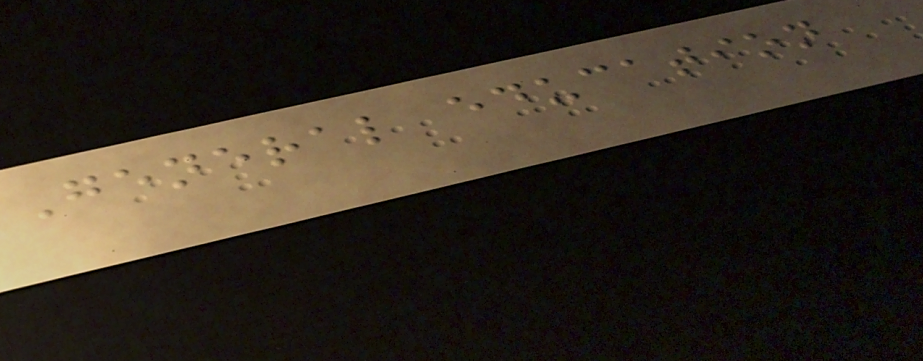General education
